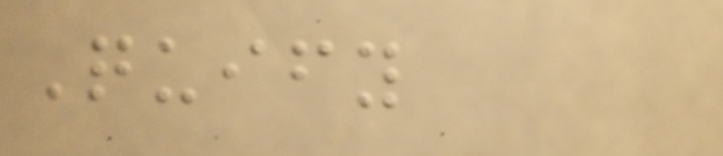Quify
